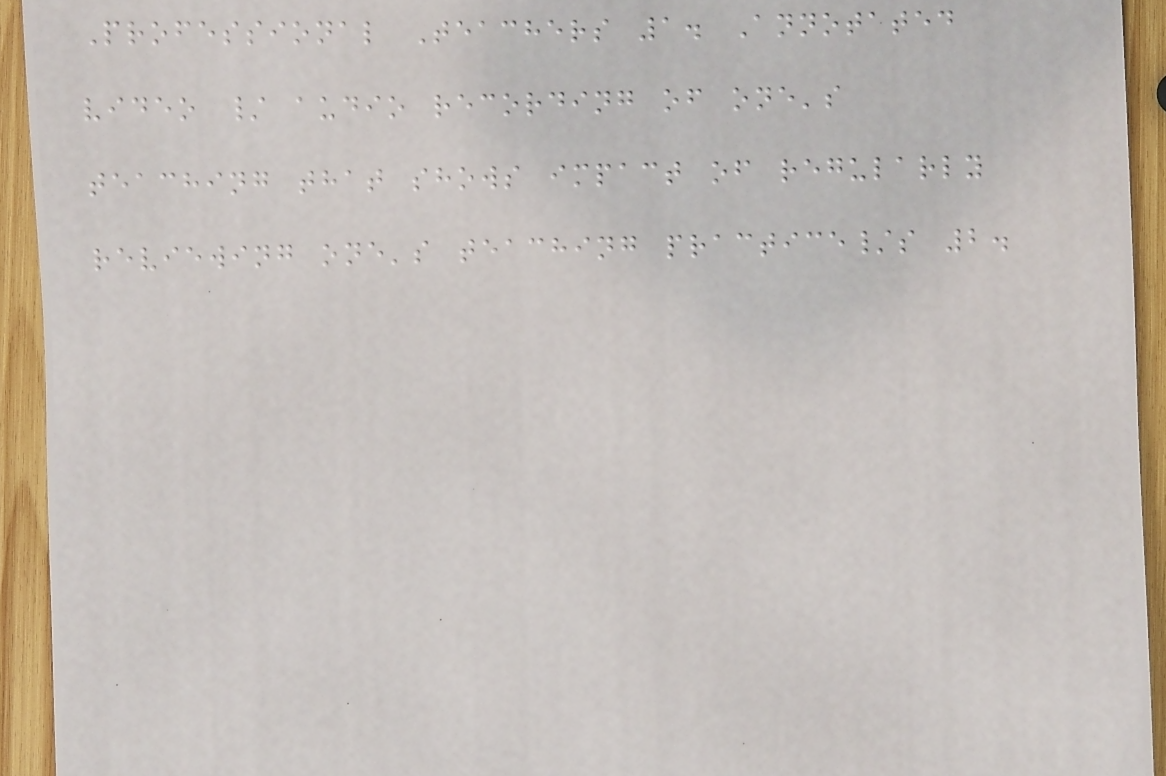Professional Teachers 1. Annotated
video / audio recording of one's
teaching that shows impact of regularly
reviewing one's teaching practice/s 2.
